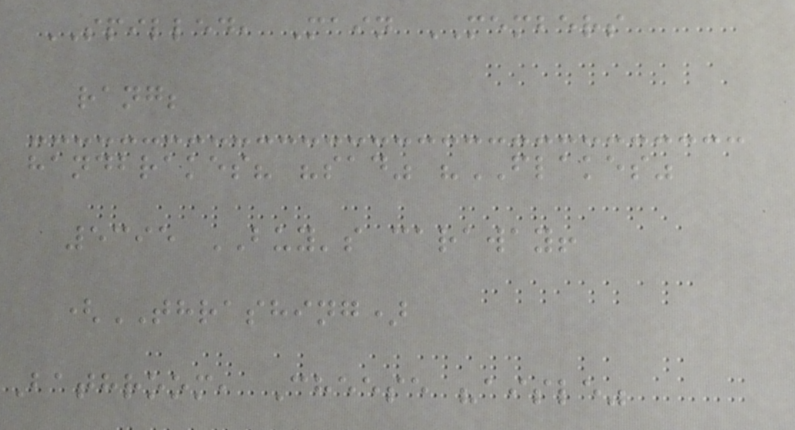SPILLED, Main MEMBERS
rang;
handbrakes? "sad" "FLAKES"
5395 BUY's caraway!
(THRASHING)
Bathroom, Cheese "aisle"
